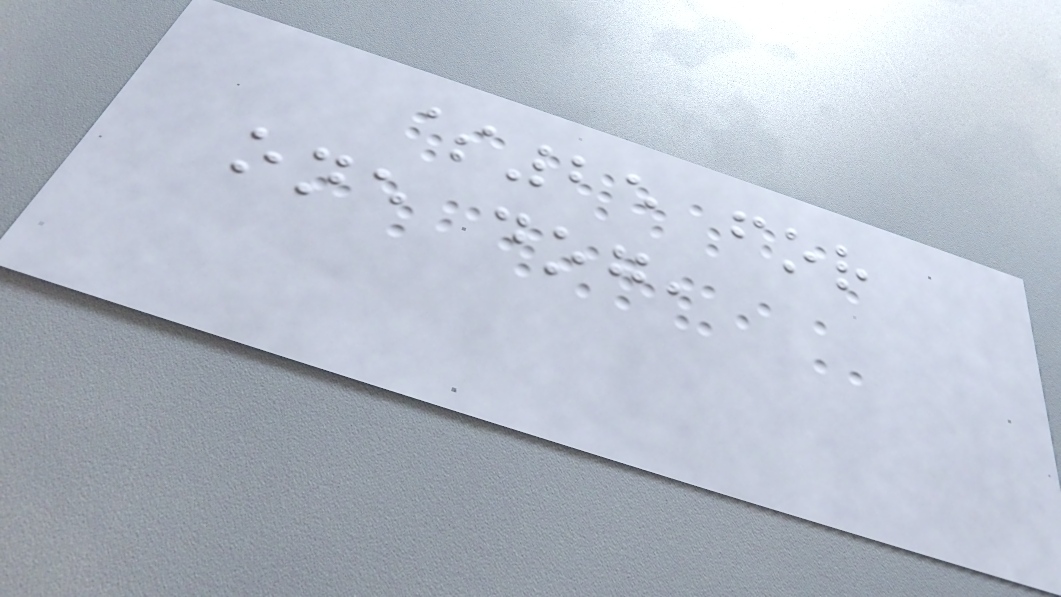$25 for
one dog,
